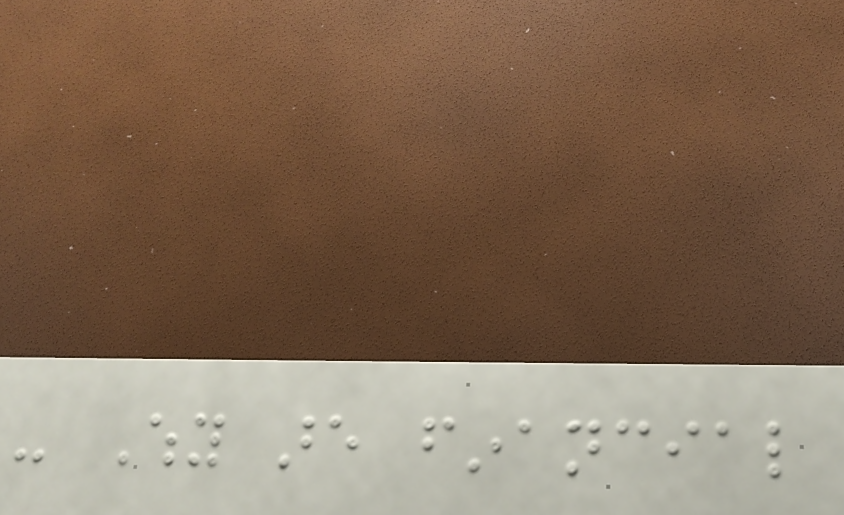- Why are financial
